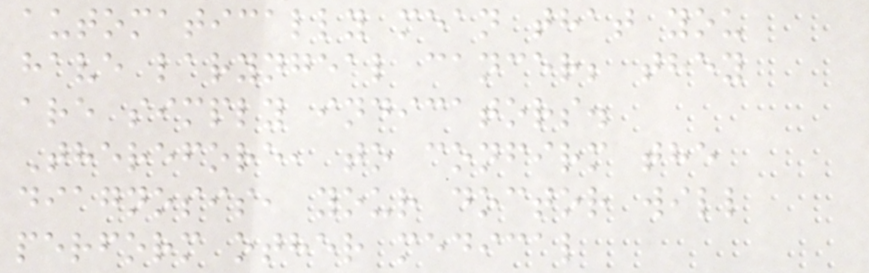automatically mean that you
have laryngeal cancer; they
are simply indicators.
Therefore, to confirm the
diagnosis, your doctor will
perform other medical
